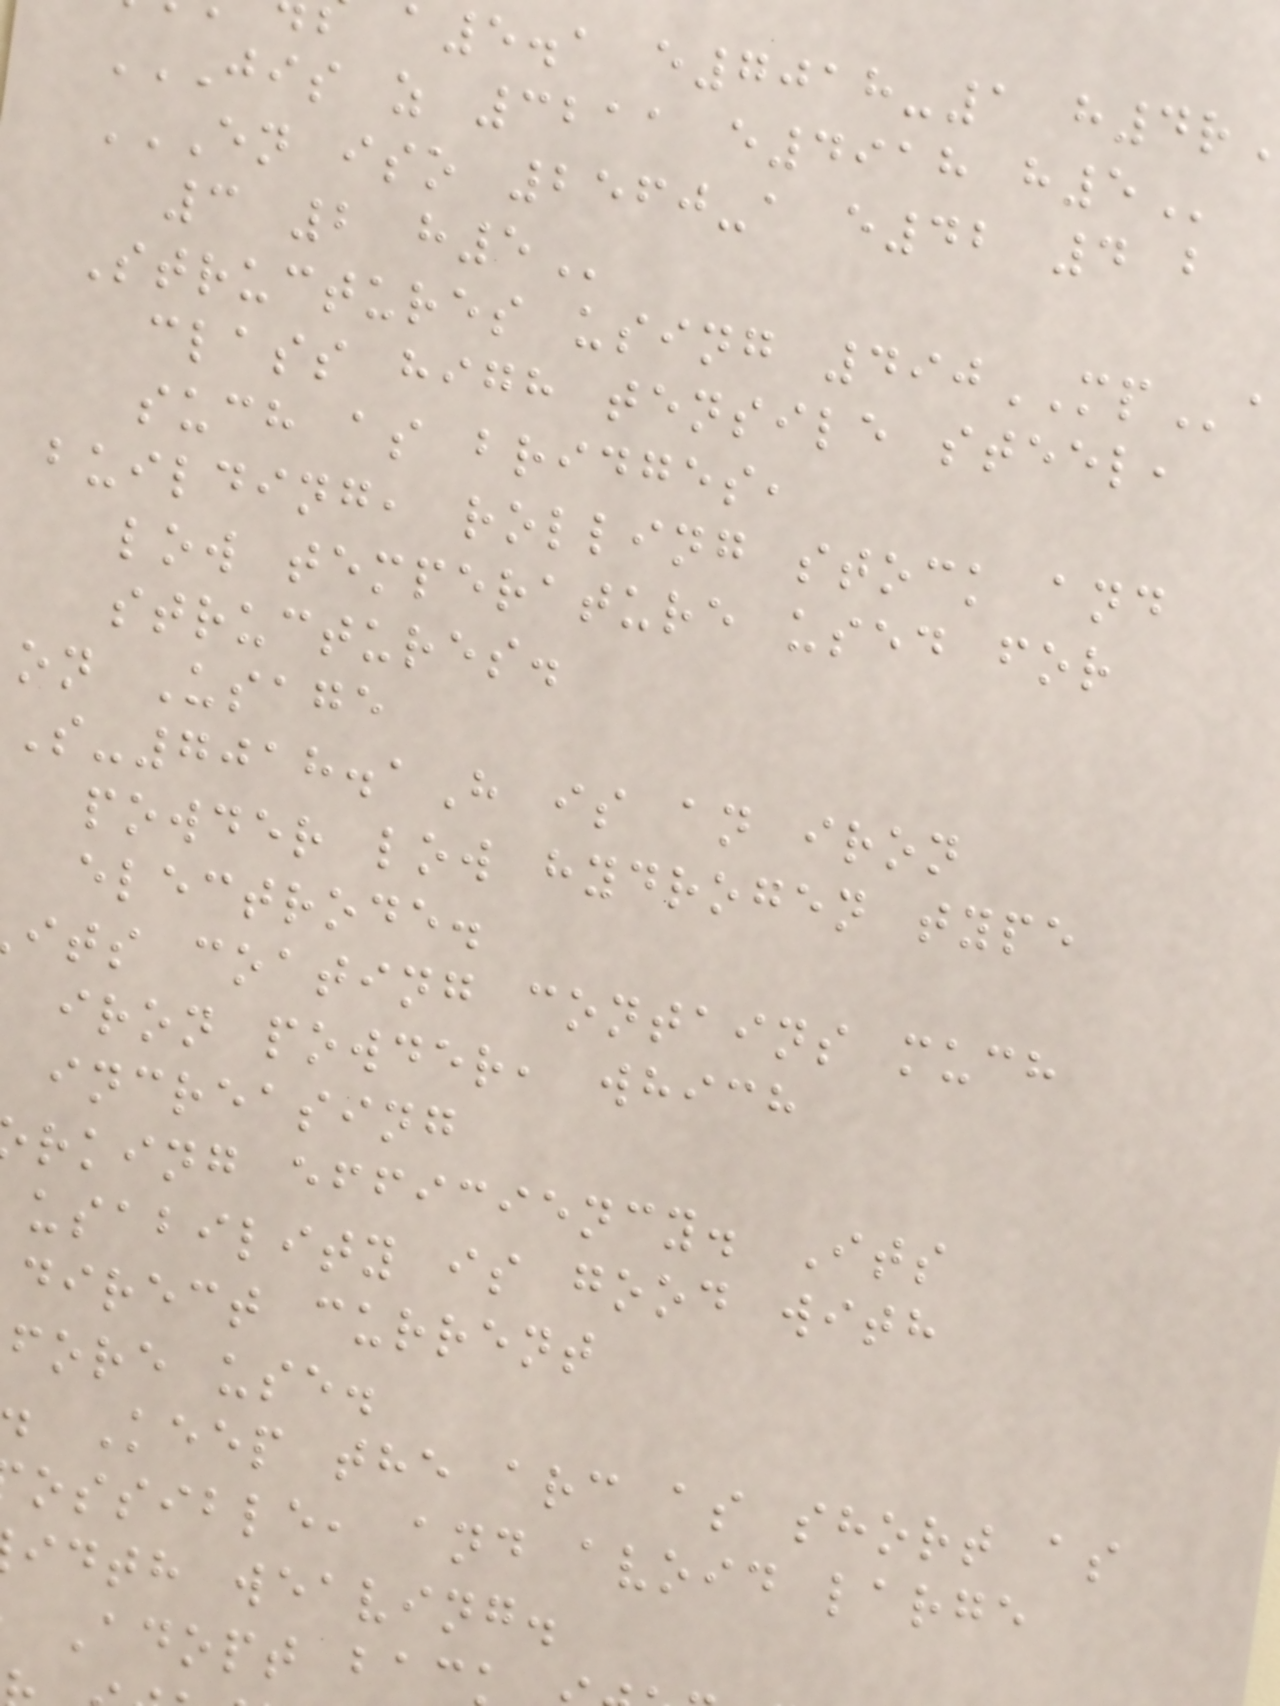a5.1 e7018-1
JIS Z 3211 E4918 H5
EN ISO 2560-A E42 4 B
3 2
Structures using 490MPa
class high tensile steel,
such as bridges,
building, rolling stock and
low temperature used for
structures.
on Usage
S-7018.1H is an iron
powder low hydrogen type
electrode.
its coating contains much
iron powder, which
increasing
rking efficiency. Its
usability is good with
direct current
fore use.
Keep the arc as short as
ossible, and avoid large
idth weaving.
Adopt bac
